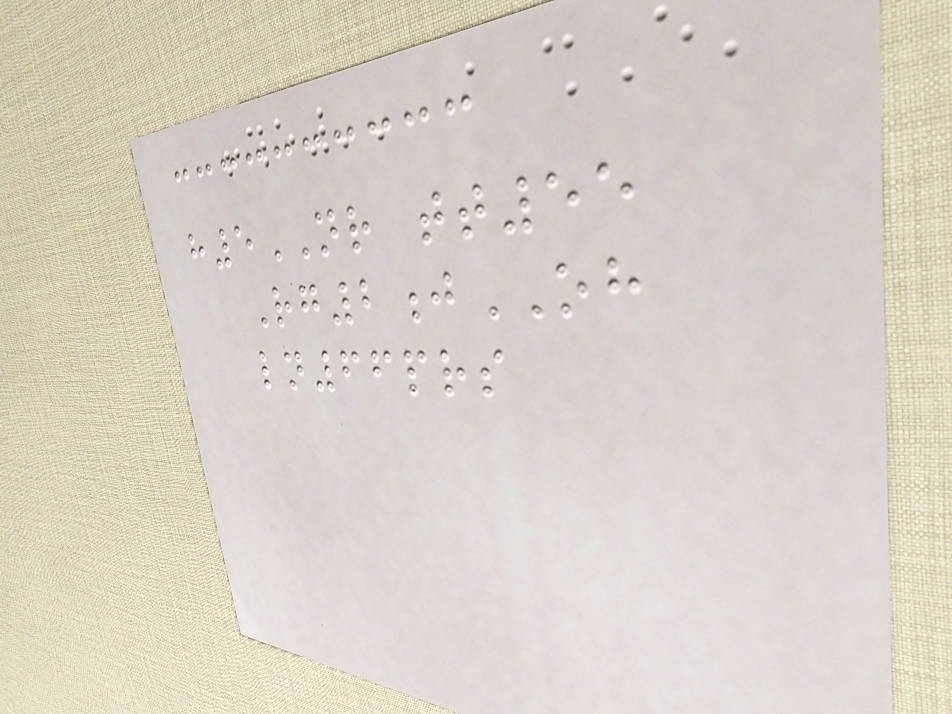h5NR tt55
Rg2jOH
ln66prs
